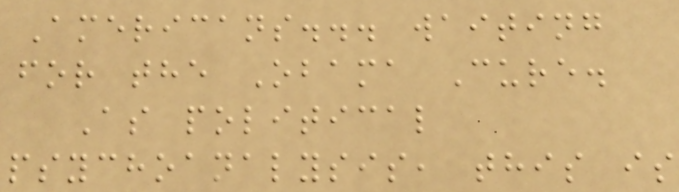Americans... waiting
for the Obama Cure.
As political
psychoanalysis, this is
